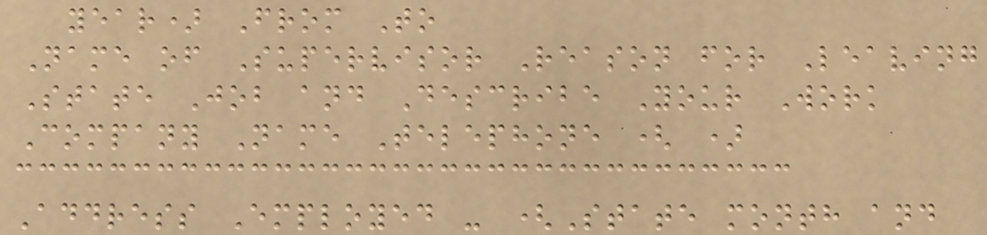year) From To
Name of Supervisor Reason for Leaving
State Job and Describe Your Work
Company Name Telephone ( )
Address Employed - (State month and
